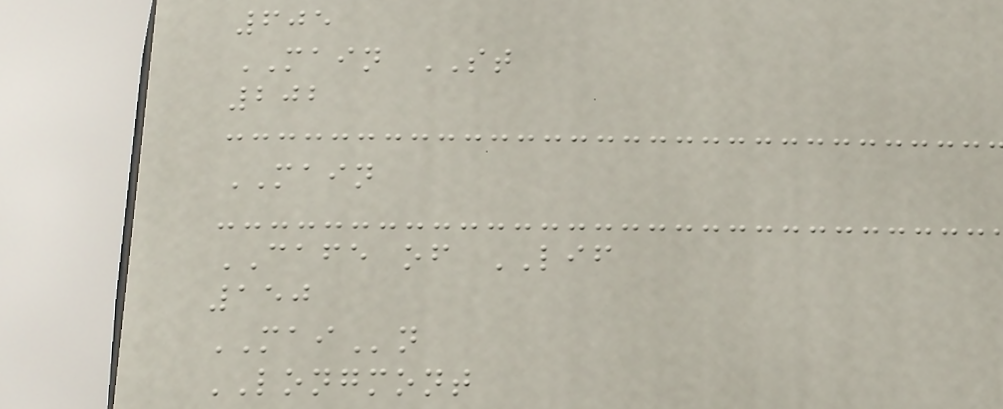605
MAIN ST
202
MAIN
CAFE of LIF
150
MAIn
LONGMONT
